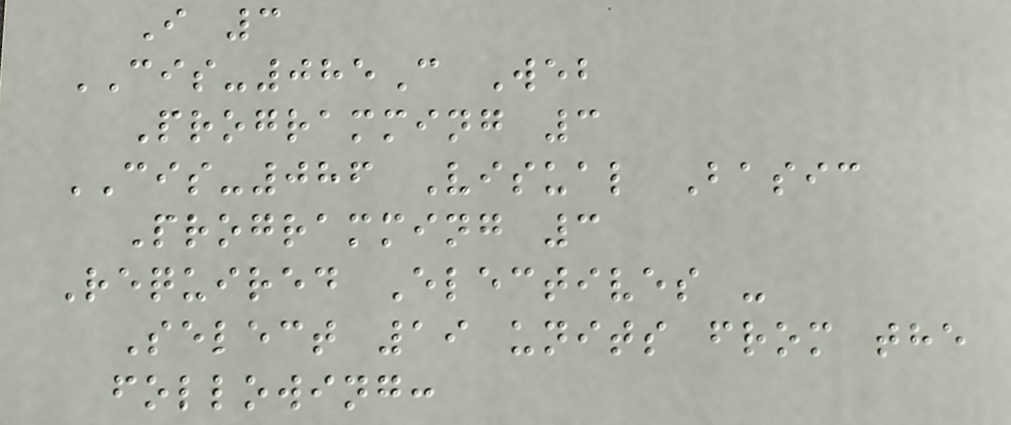I 3
CIS-085C Web
Programming 3
CIS-086 Visual Basic
Programming 3
Required Electives -
Select 19 units from the
following:
